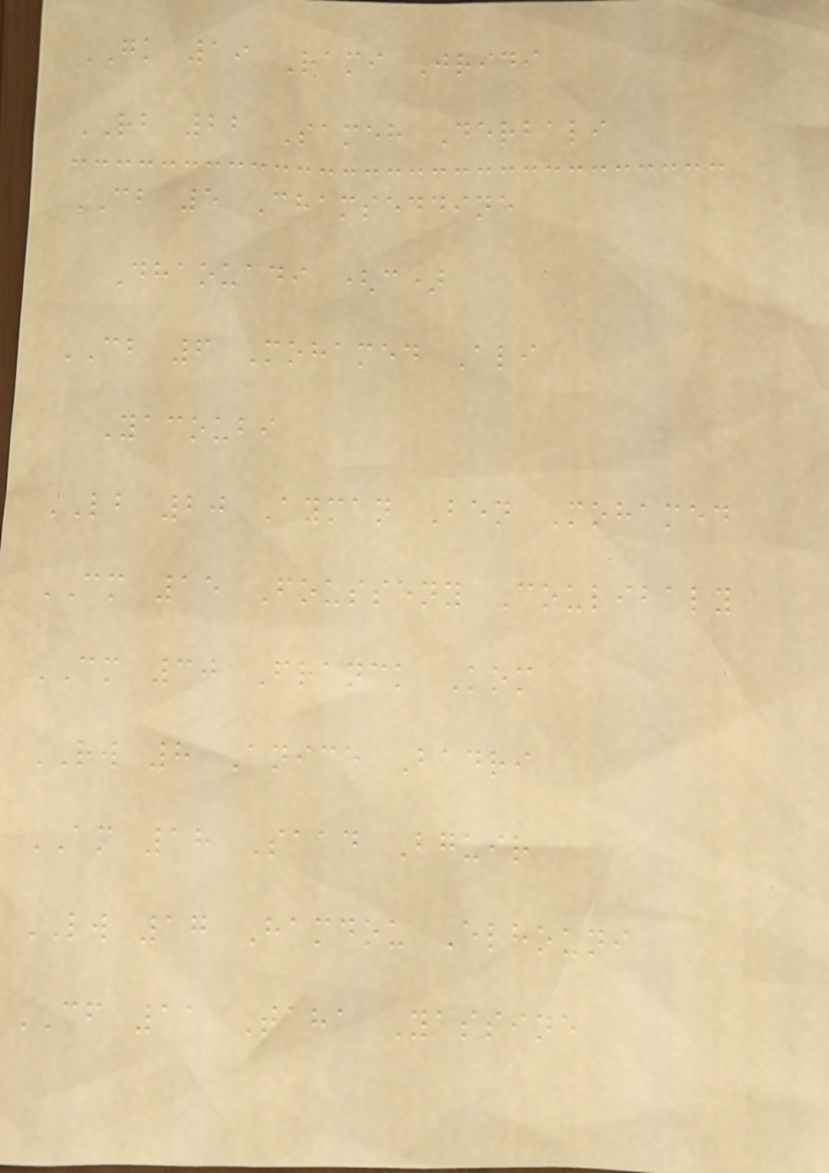GK 19 Rami Jridi
RB 22 Sameh Derbali
CB 5 Chamseddine
Dhaouadi (c)
CB 6 Mohamed Ali
Yacoubi
LB 20 Ayman Ben Mohamed
CM 15 Fousseny Coulibaly
CM 30 Franck Kom
RW 8 Anice Badri
AM 18 Saad Bguir
LW 17 Hamdou Elhouni
CF 11 Taha Yassine
